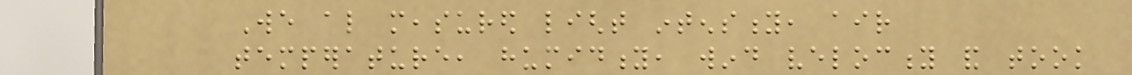We also measured light intensity, air
temperature, humidity, wind velocity and took
